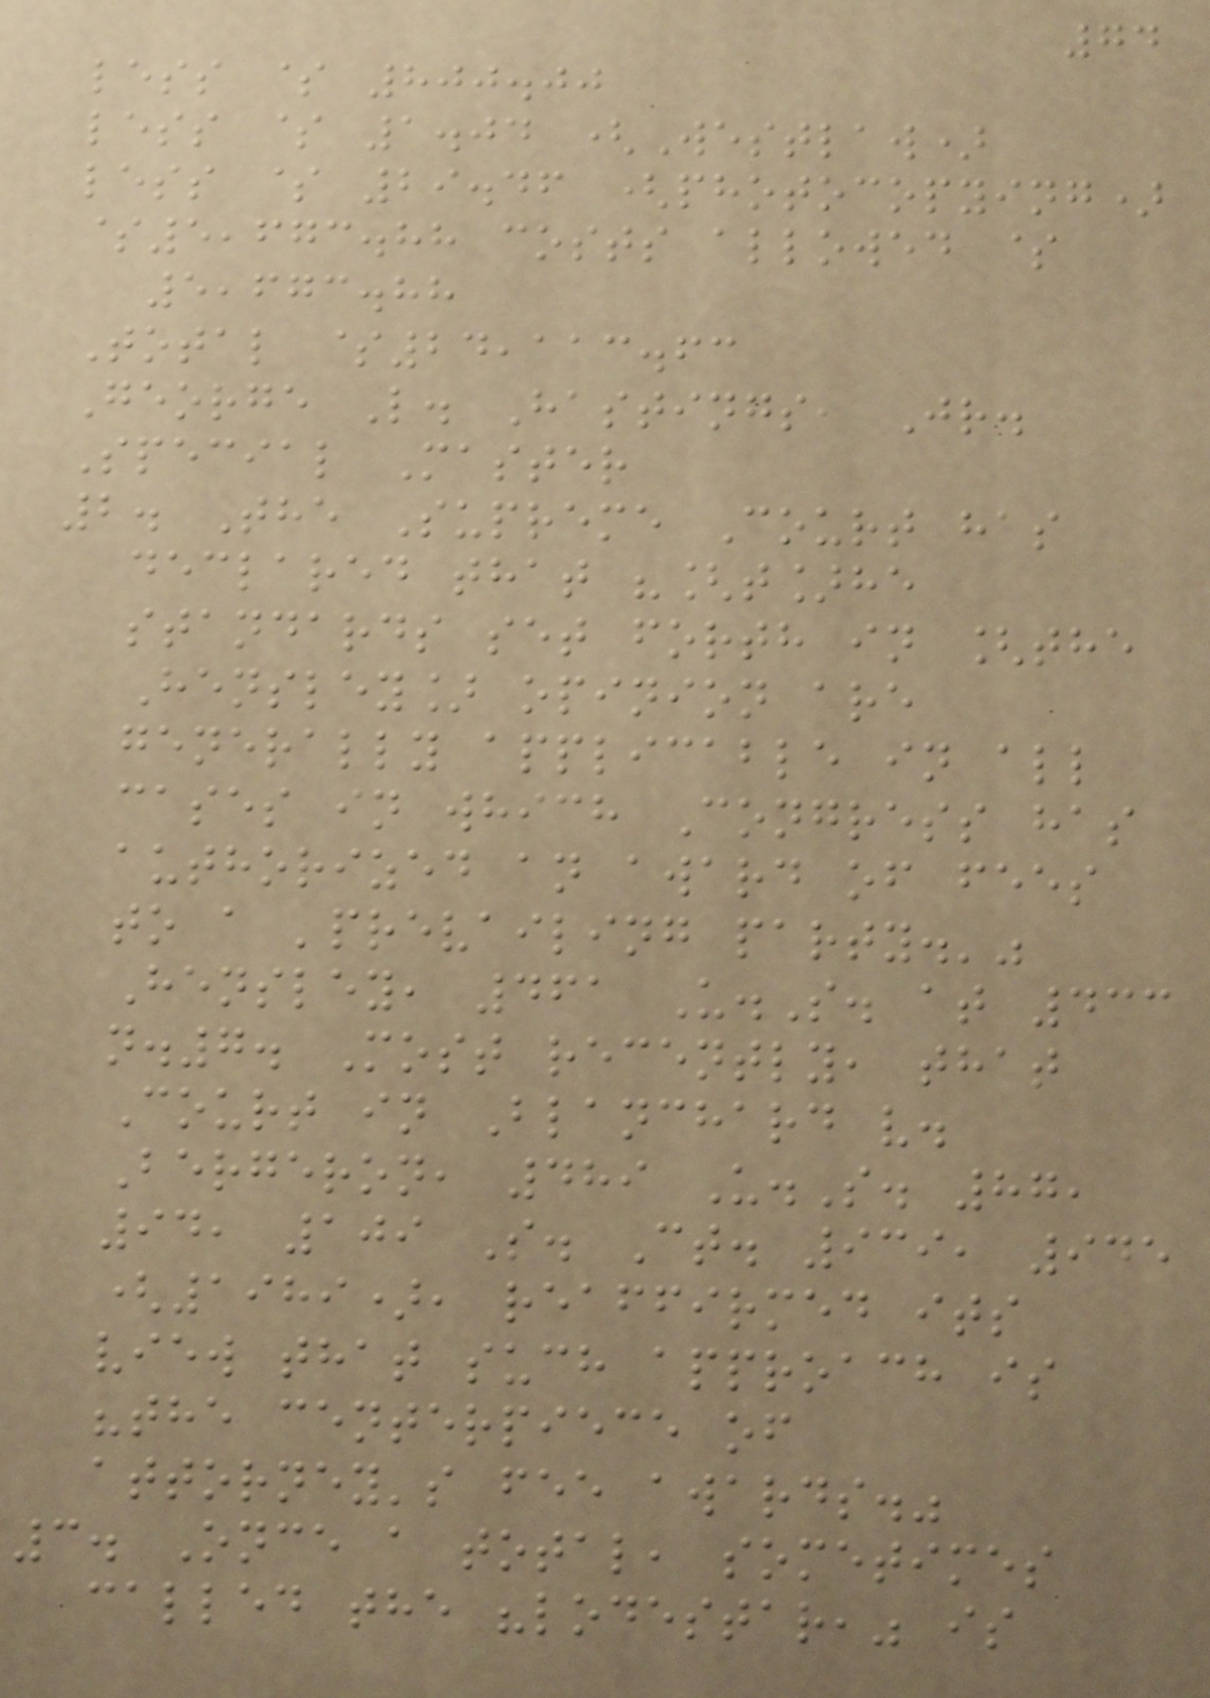74
less $ 800.00
less $ 1.04 (Westlaw)
less $ 29.46 (photocopying)
$5,673.88 costs allowed $
5,673.88
Total $24,113.63
George L. Hastings, Jr.
Special Master
2. The Supreme Court has
declared that "[t]he
standards set forth in [the
Hensley] opinion are
generally applicable in all
cases in which Congress has
authorized an award of fees
to a 'prevailing party.'"
Hensley, 461 U.S. at 433
n.7. Most recently, that
Court in Blanchard v.
Bergeron, 489 U.S. 87,
94, 109 S. Ct. 939, 945
(1989), reaffirmed its
view that such approach is
"the centerpiece of
attorney's fee awards."
3. Once a total, sometimes
called the "lodestar," is
